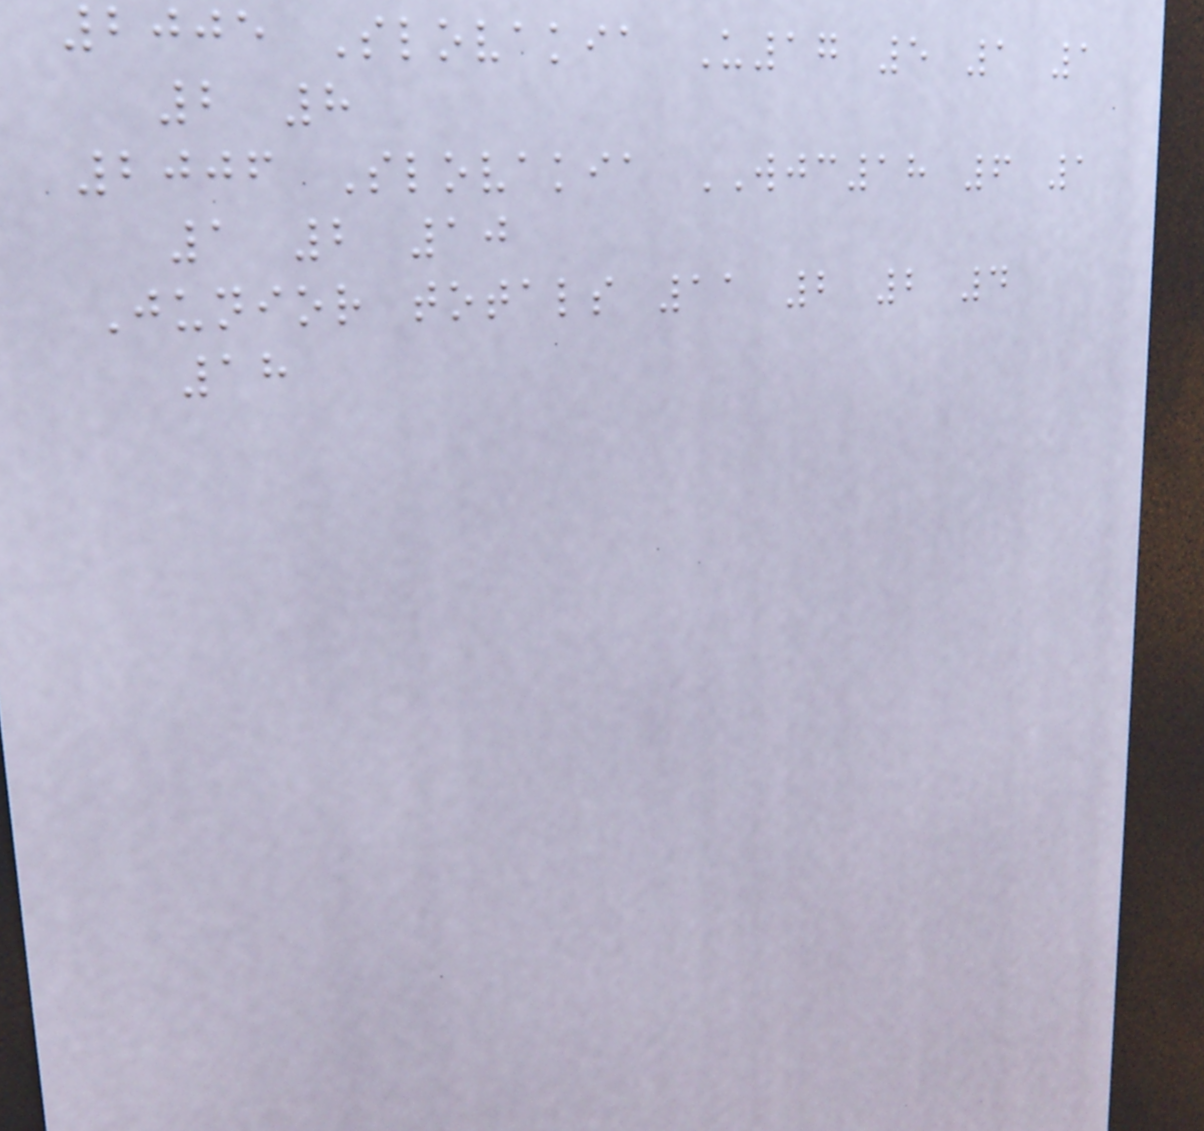2005 Slovakia U17 5 1 1
2 8
2006 Slovakia WJC18 6 1
1 2 10
Junior totals 11 2 2 4
18
